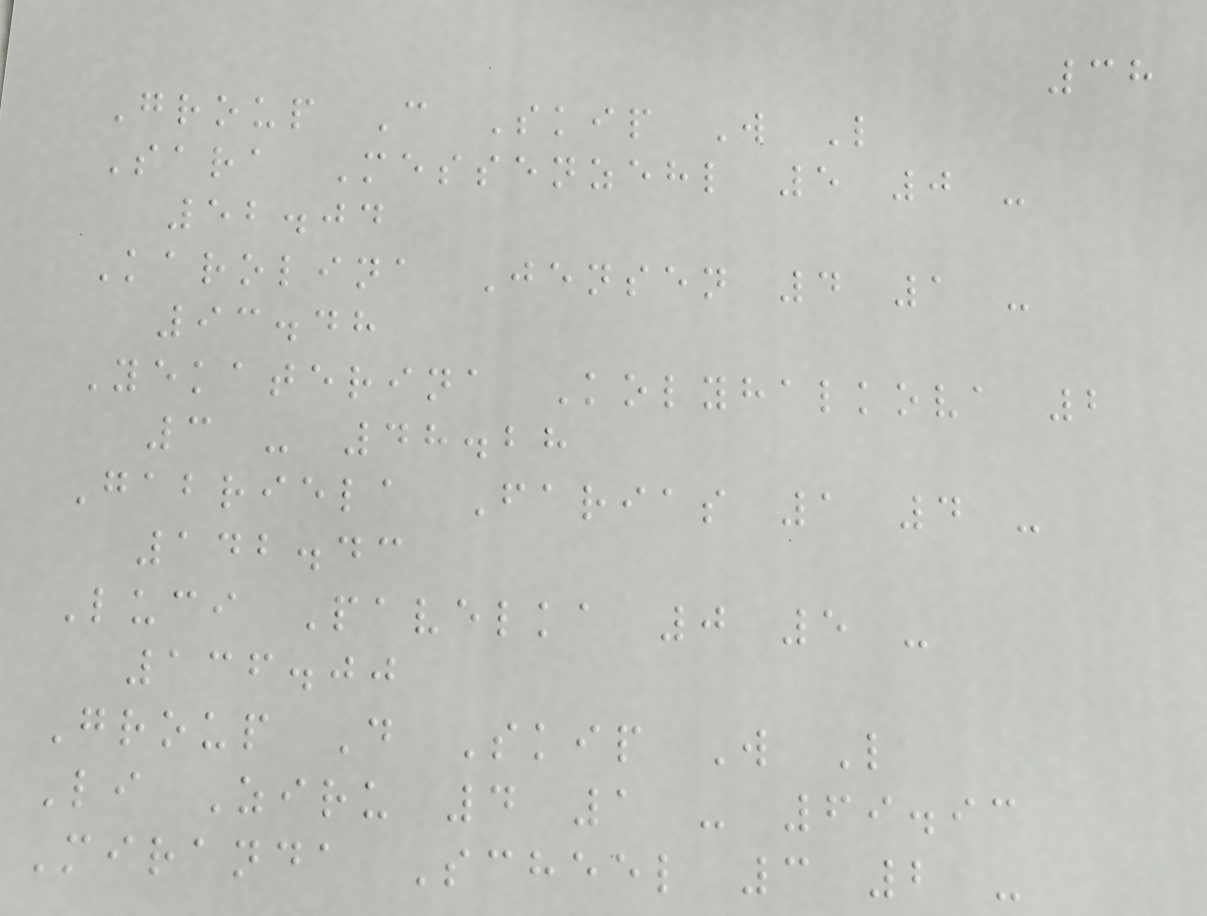38
Group C Skip W L
Sara Messenzehl 5 0 -
52.04
Karolina Jensen 4 1 -
93.48
Yekaterina Kolyhalkova 2
3 - 48.28
Gabriela Farias 1 4 -
142.43
Luci Pavelka 0 5 -
136.00
Group D Skip W L
Li Ziru 4 1 - 69.93
Miranda Scheel 3 2 -
